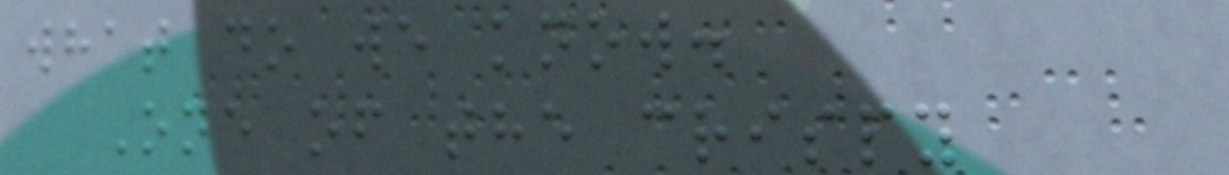what do we know.
One of the crispy
